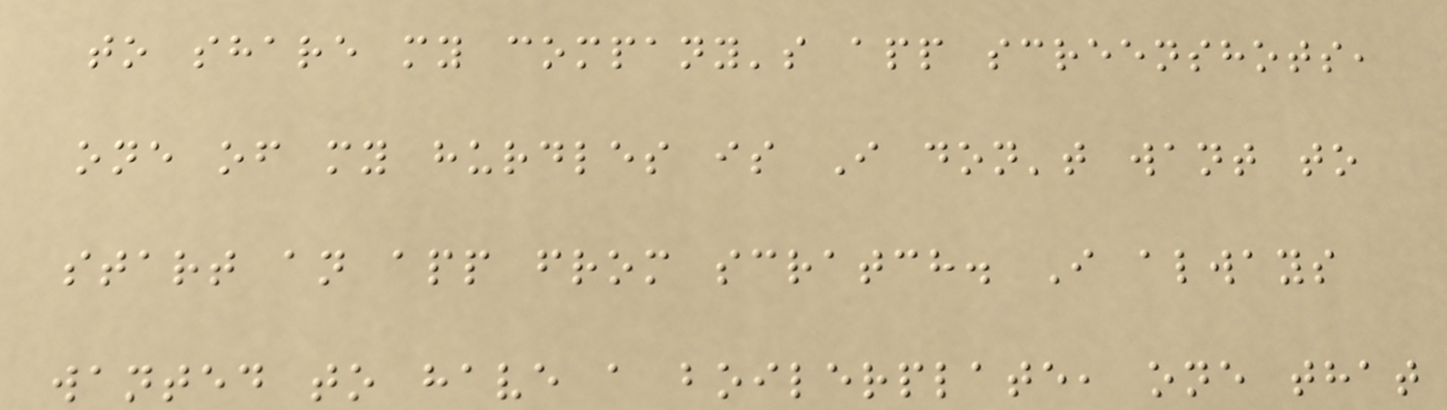to share my company's app screenshots,
one of my hurdles is I don't want to
start an app from scratch. I always
wanted to have a boilerplate, one that
